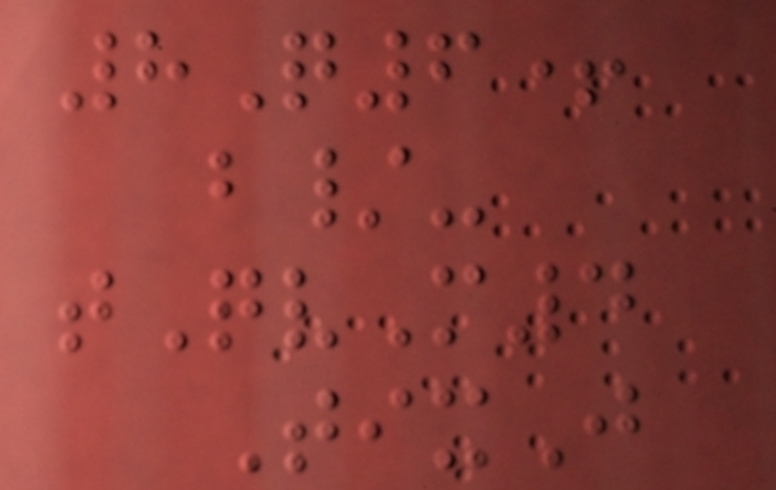8Q6+
b/-
tQvM4
TixJ
